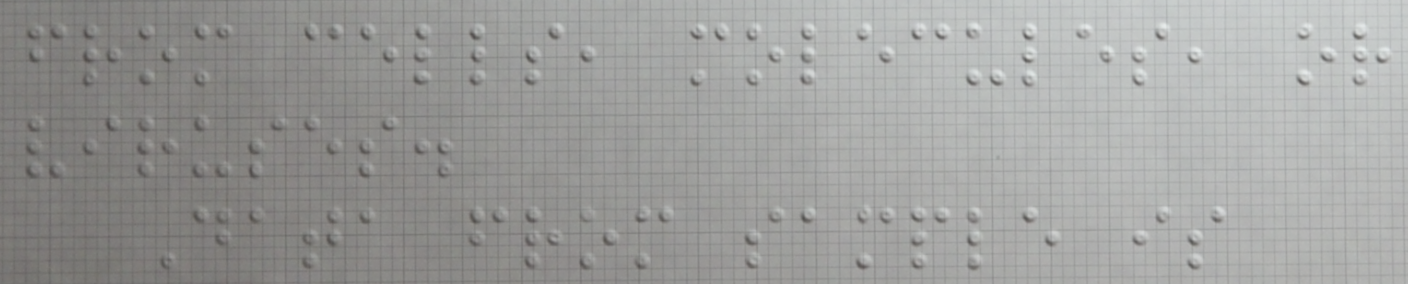from cells, molecules, or
viruses.
Data from sample is
